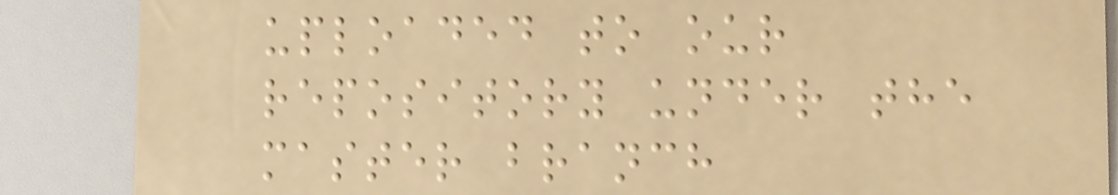uploaded to our
repository under the
master branch
